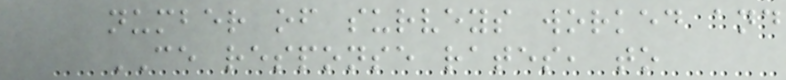number of surveys worked and
CE response rates, to
